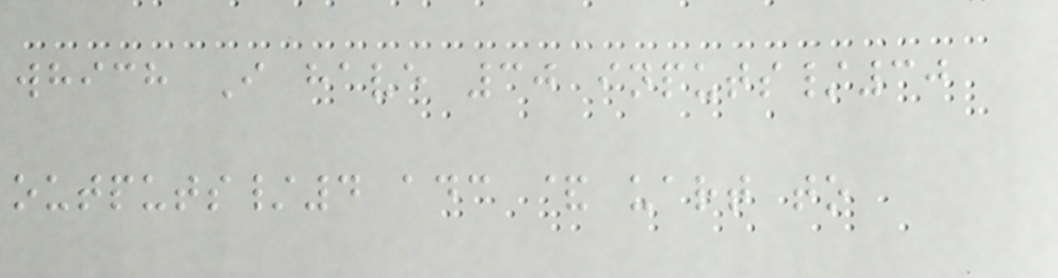which I have 30 inputs/30
outputs/4 adc & uart to
